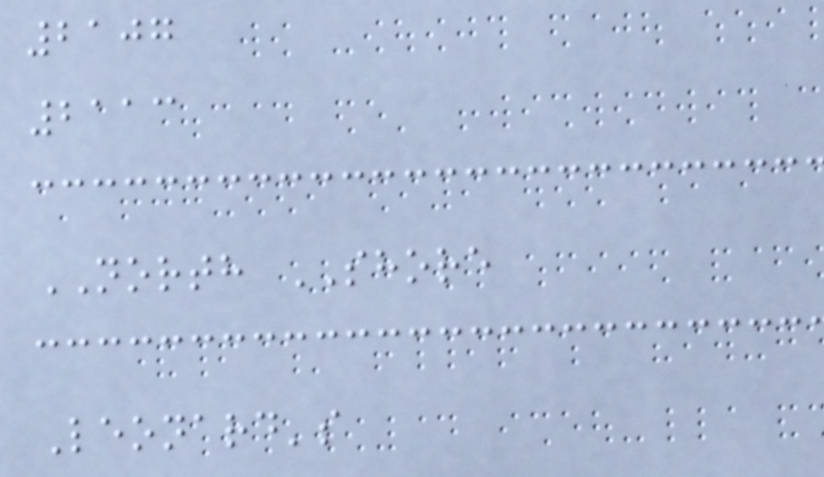2107
2113
NORTH SHORE
Leonard's
